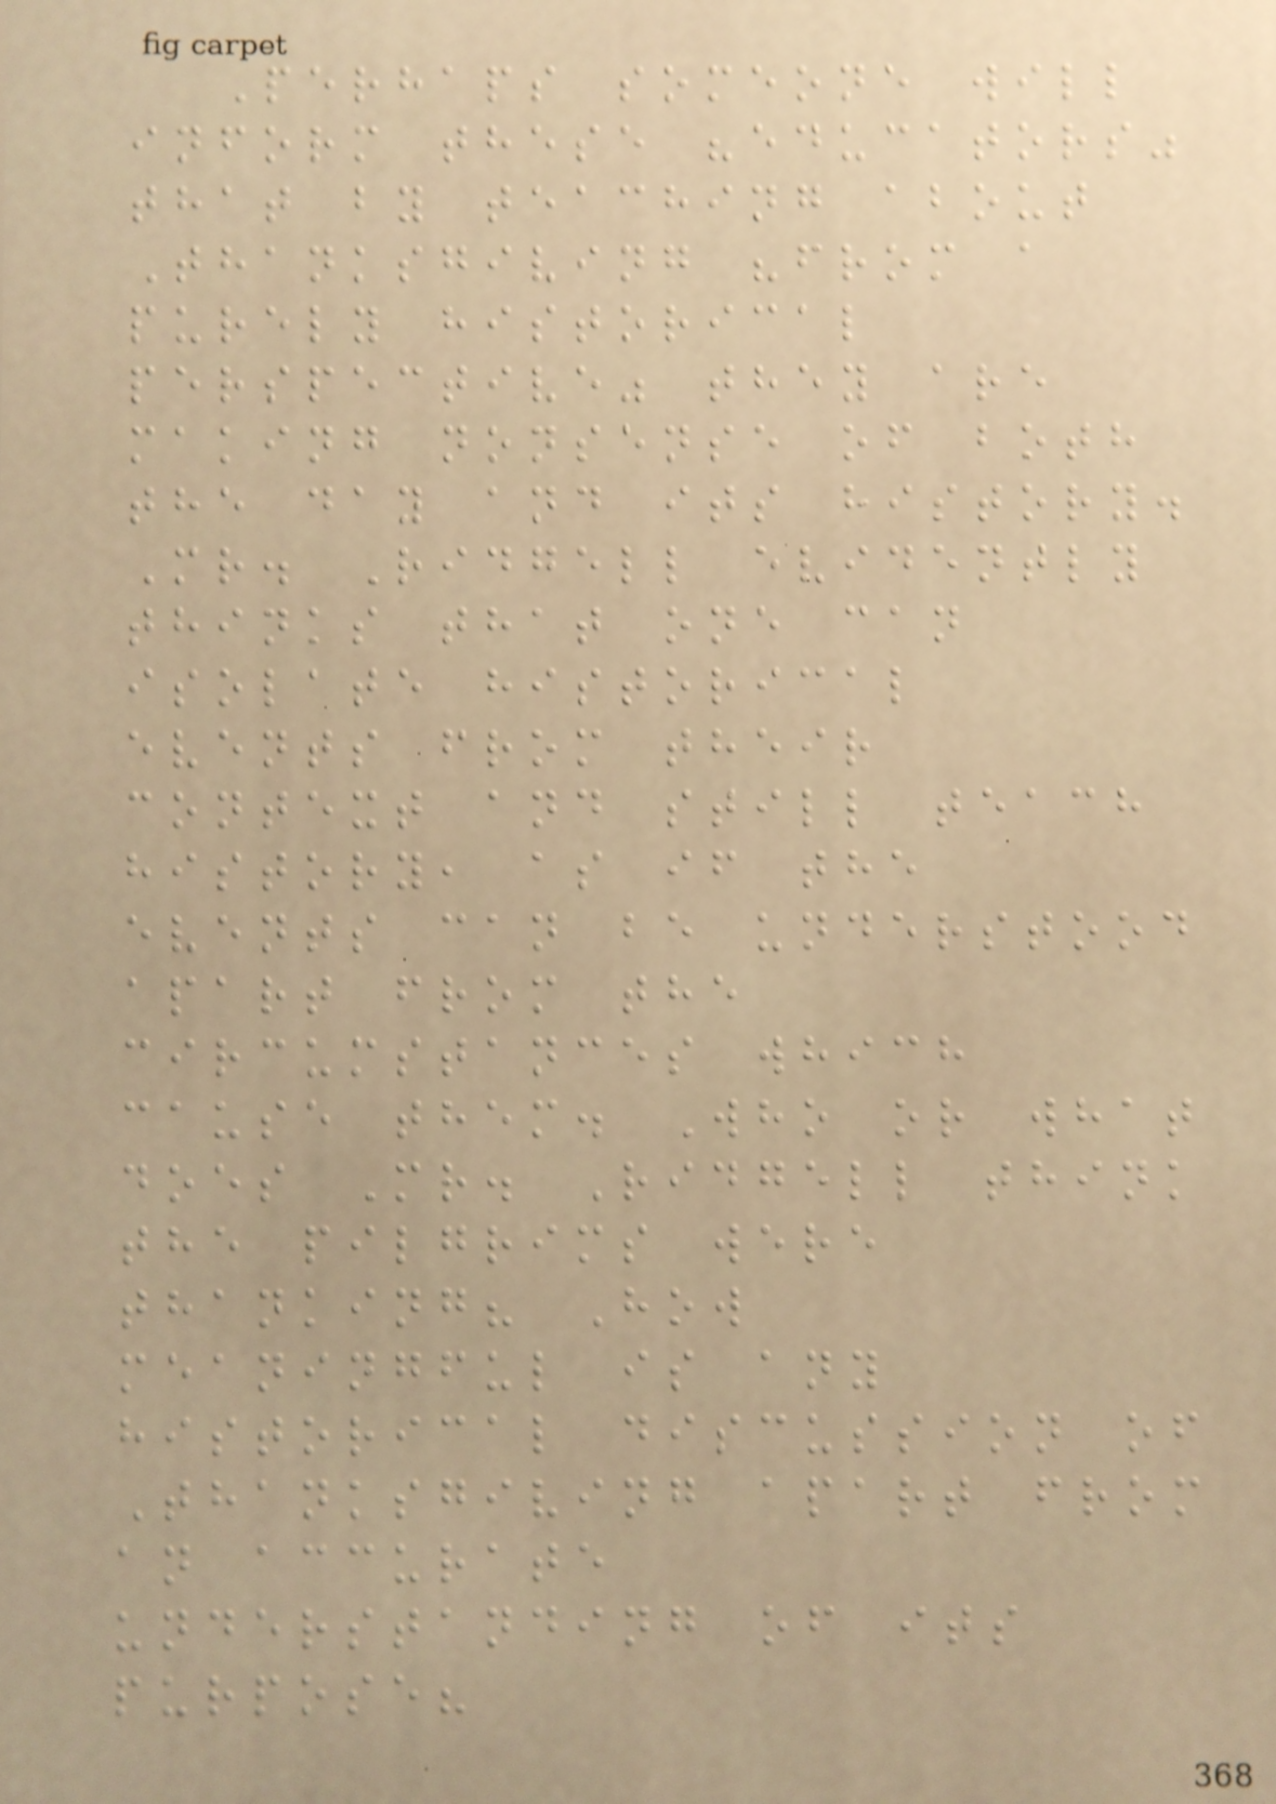Perhaps someone will
inform these "educators"
that by teaching about
Thanksgiving "from a
purely historical
perspective" they are
making nonsense of both
the day and its history.
Mr. Ridgell evidently
thinks that one can
isolate historical
events from their
context and still teach
history, as if the
events can be understood
apart from the
circumstances which
cause them. Who or what
does Mr. Ridgell think
the pilgrims were
thanking? How
meaningful is any
historical discussion of
Thanksgiving apart from
an accurate
understanding of its
purpose?
